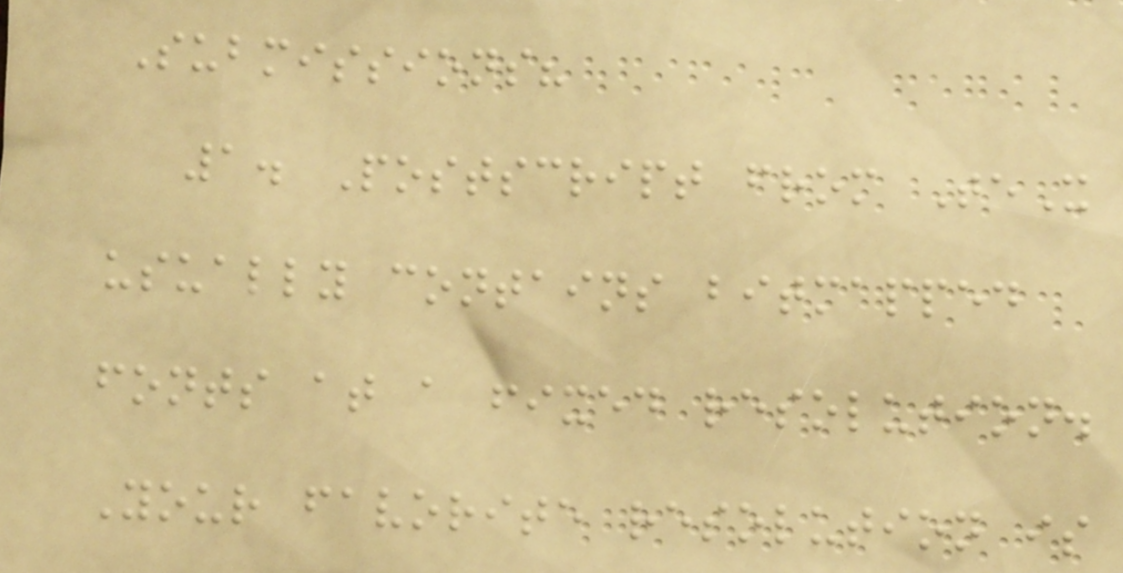Submissions?
1. Postscript from TeX
usually contains bitmapped
fonts at a fixed resolution.
Your favorite resolution is
